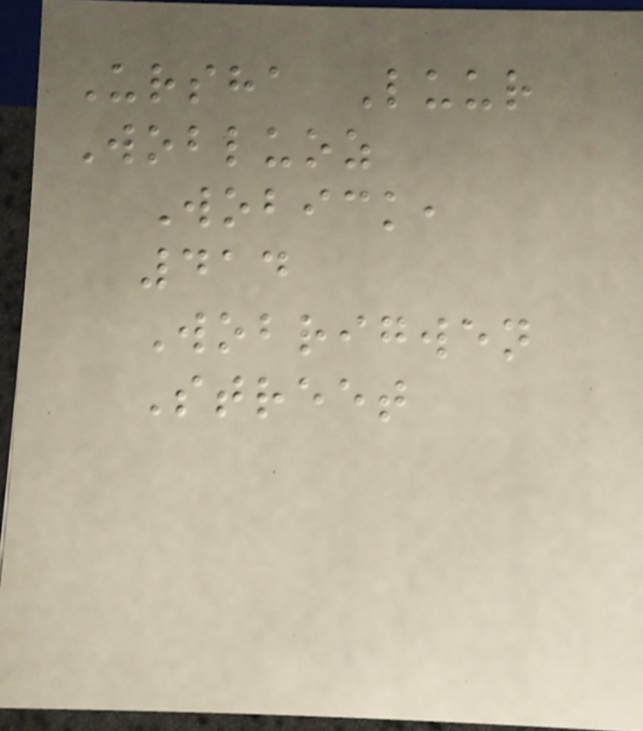Ursha Luur
Wobluoz
Wobick,
414
Wobrigwen
Street
